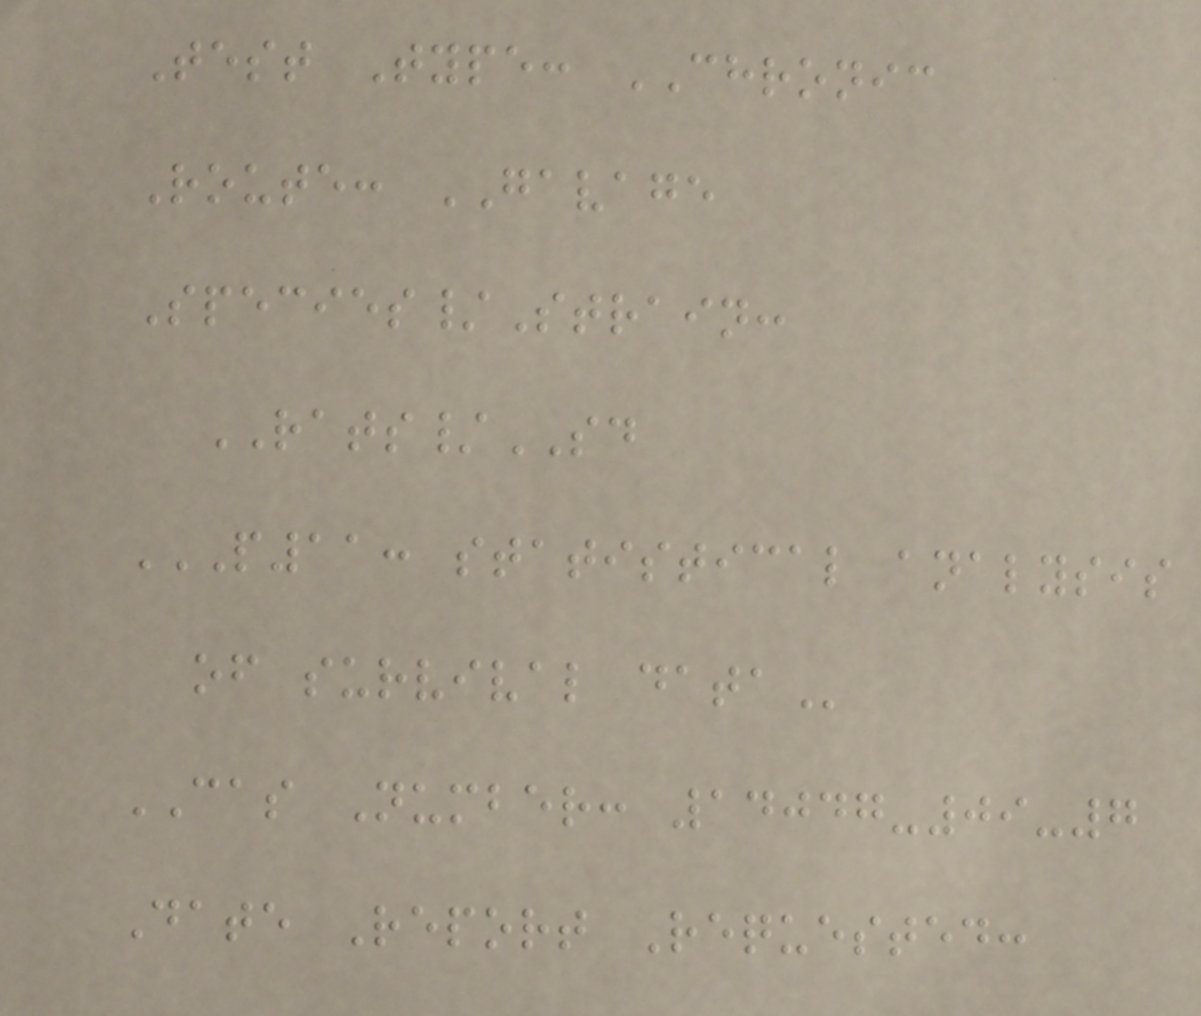Test Type: CHRONIC
Route: GAVAGE
Species/Strain:
RATS/SD
P11: STATISTICAL ANALYSIS
OF SURVIVAL DATA
CAS Number: 14047-09-7
Date Report Requested:
